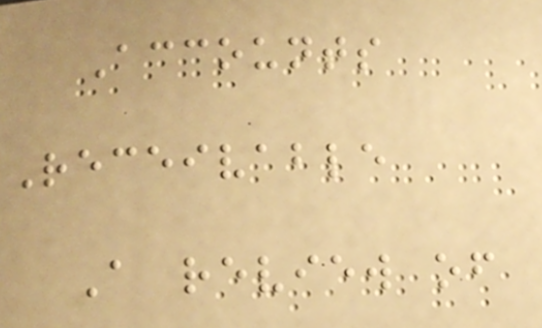Accounts
Receivable
A review of
